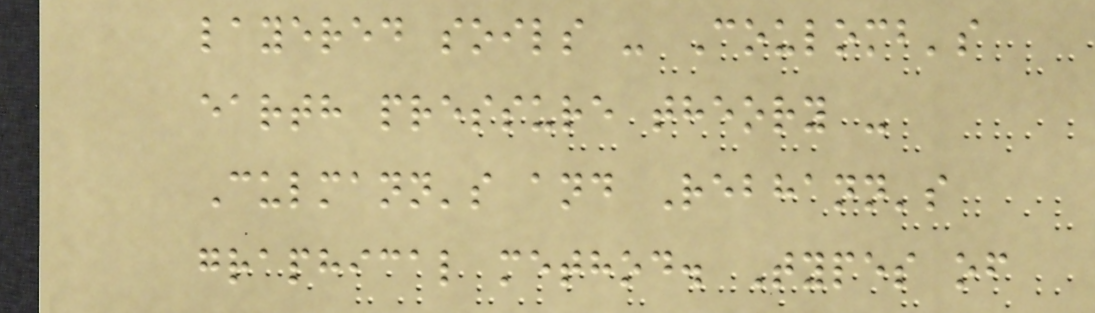layered soils - Coulomb's
earth pressure theory -
Culmann's and Rebhann's
graphical method. Types of
